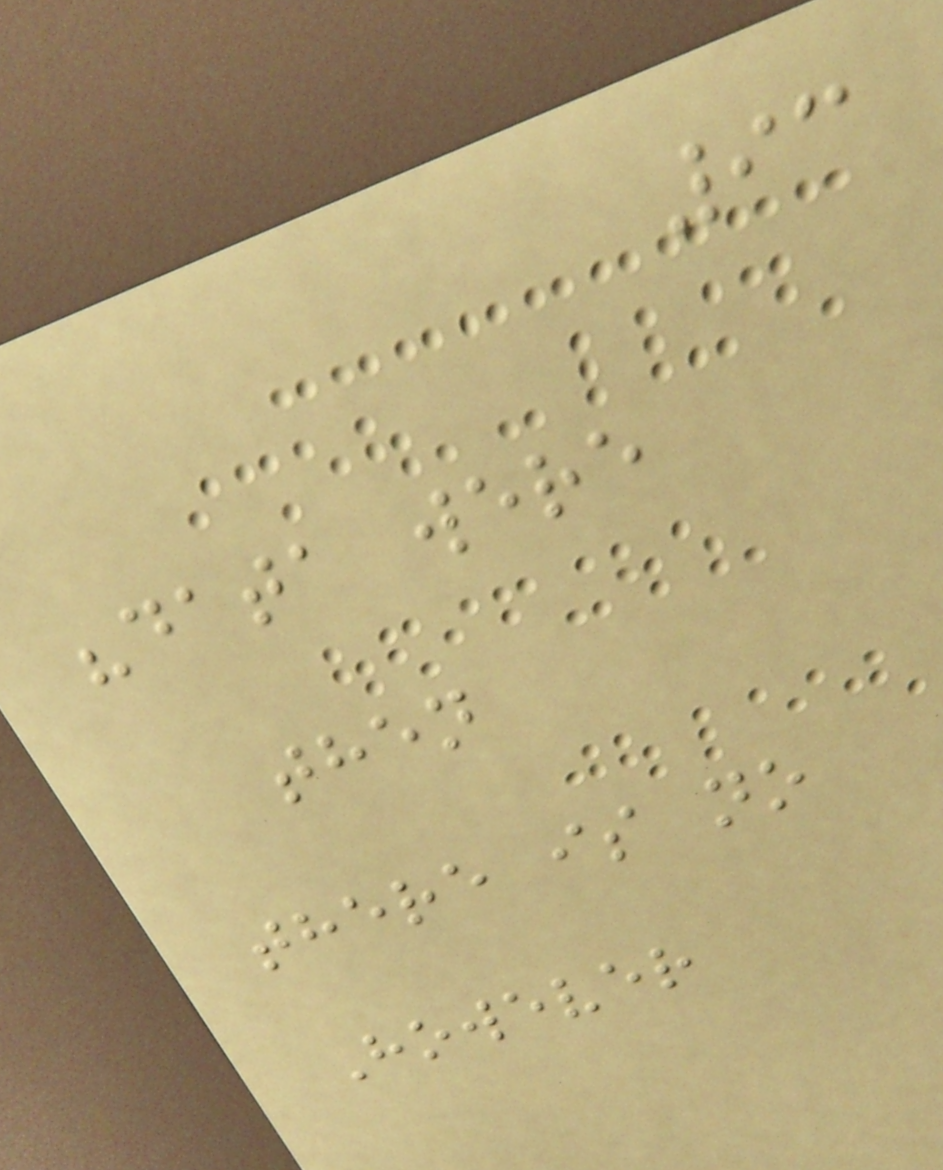93
"data were
then
there is no
However
